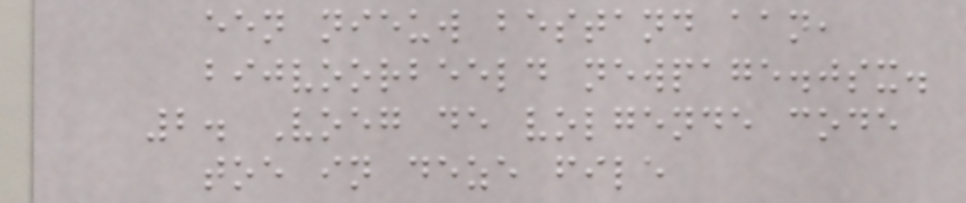een nieuw bestand aan,
bijvoorbeeld newpage.jsx.
2. Voeg de volgende code
toe in deze file
